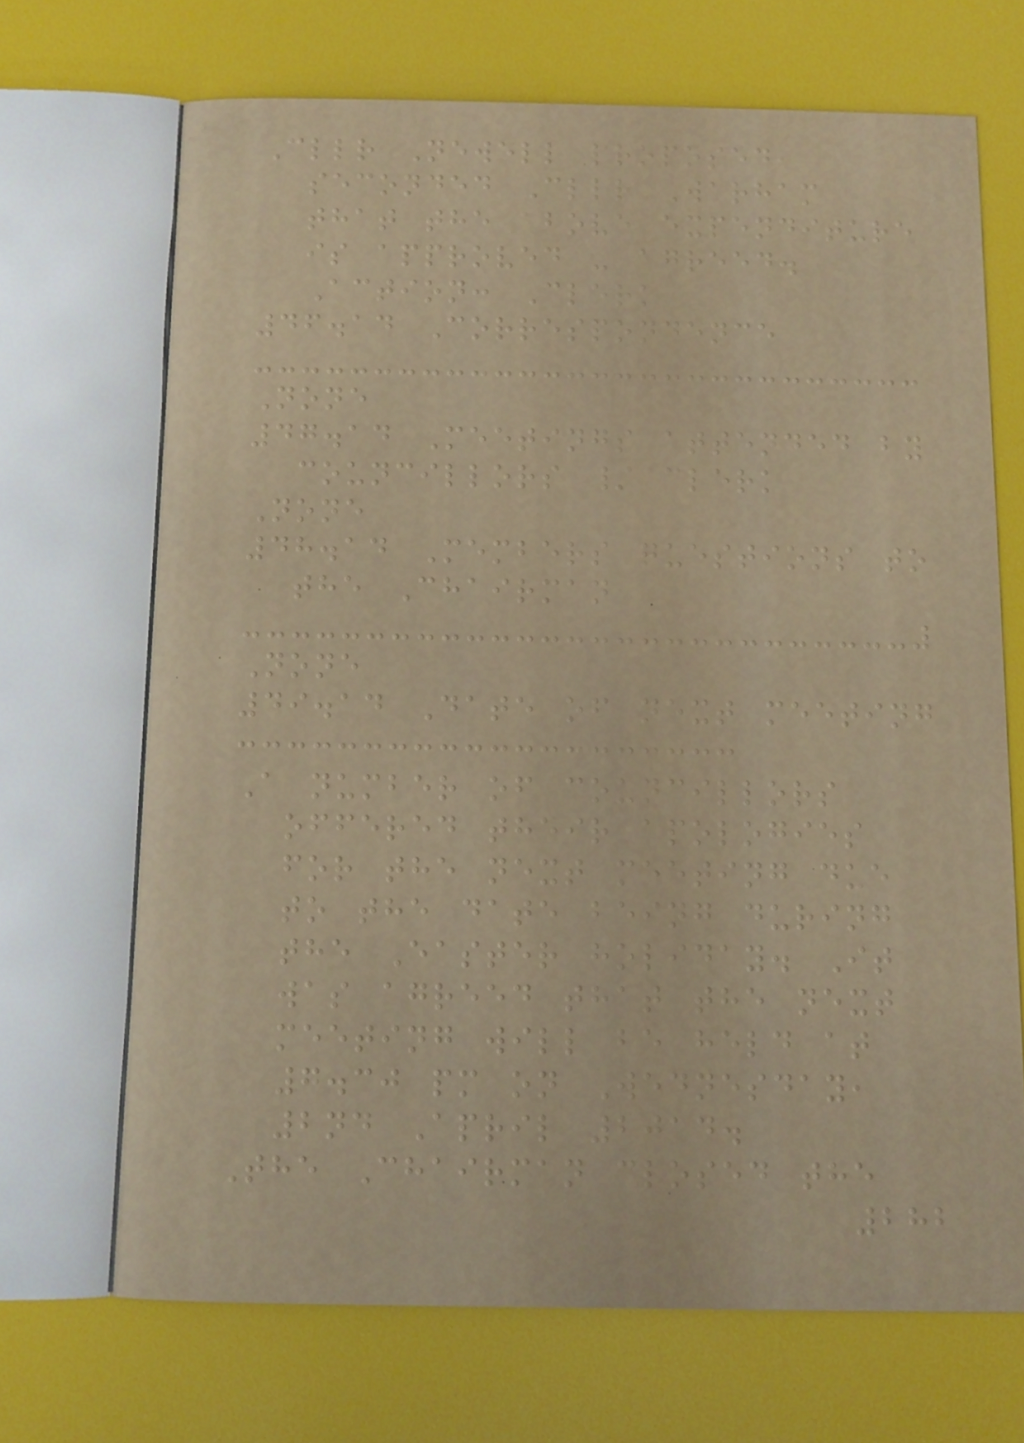Cllr Newell proposed,
seconded Cllr Warham
that the above expenditure
is approved - agreed.
Action: Clerk
46.14 Correspondence
None
47.14 Meetings attended by
councillors / clerk
None
48.14 Members questions to
the Chairman
None
49.14 Date of next meeting
A number of councillors
offered their apologies
for the next meeting due
to the date being during
the Easter holiday. It
was agreed that the next
meeting will be held at
7.30 pm on Wednesday,
2nd April 2014.
The Chairman closed the
282
